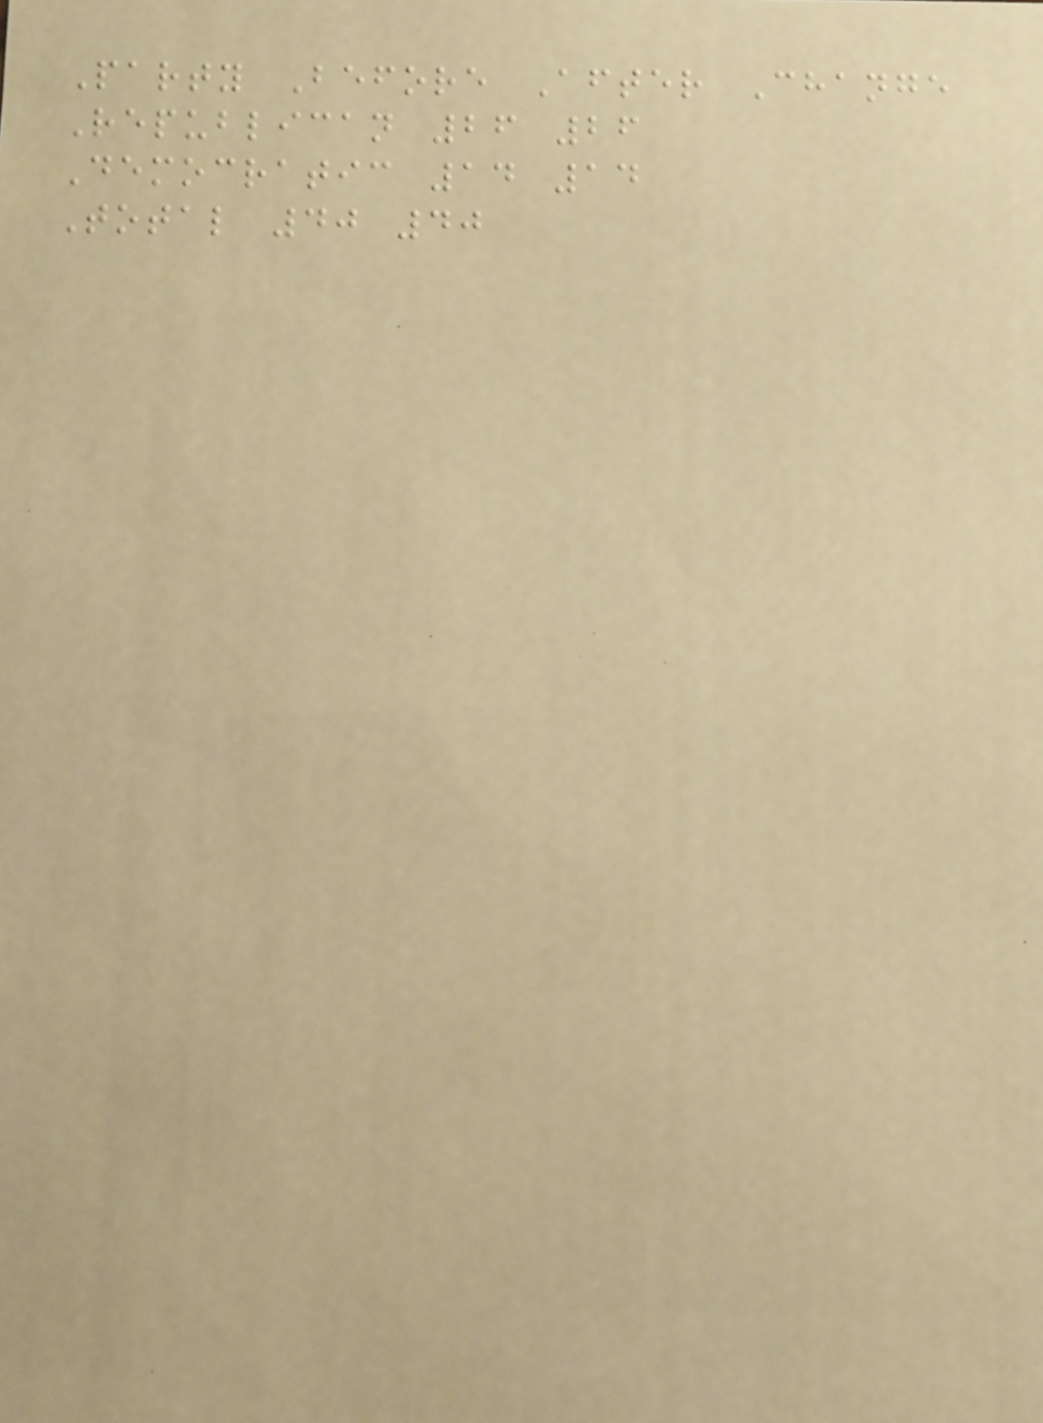Party Before After Change
Republican 26 26
Democratic 14 14
Total 40 40
